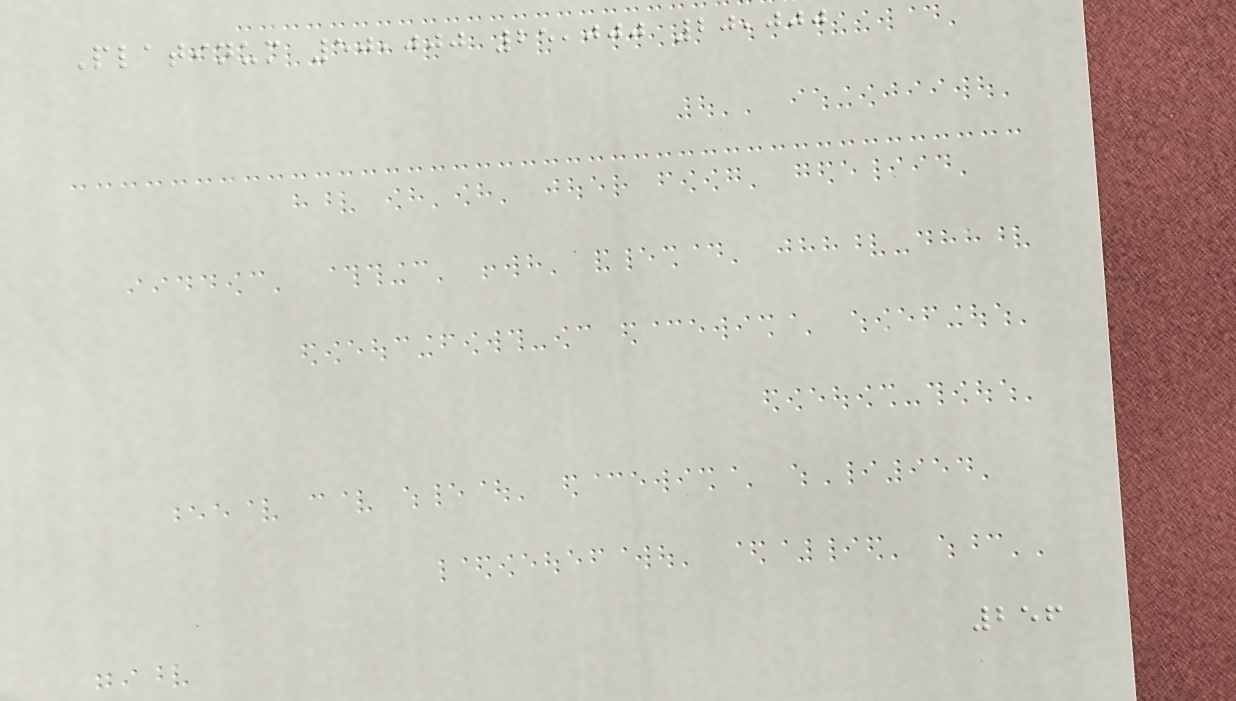Platinum 50,000 25,000 20,000
256
